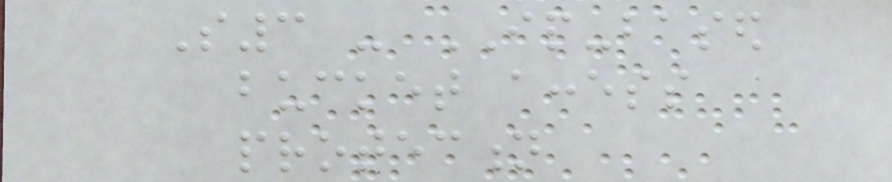S3 - IP-based
bucket access
protection
